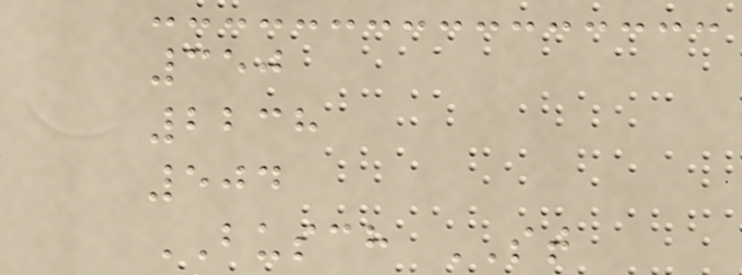350
2238
504
BUSCH ST
